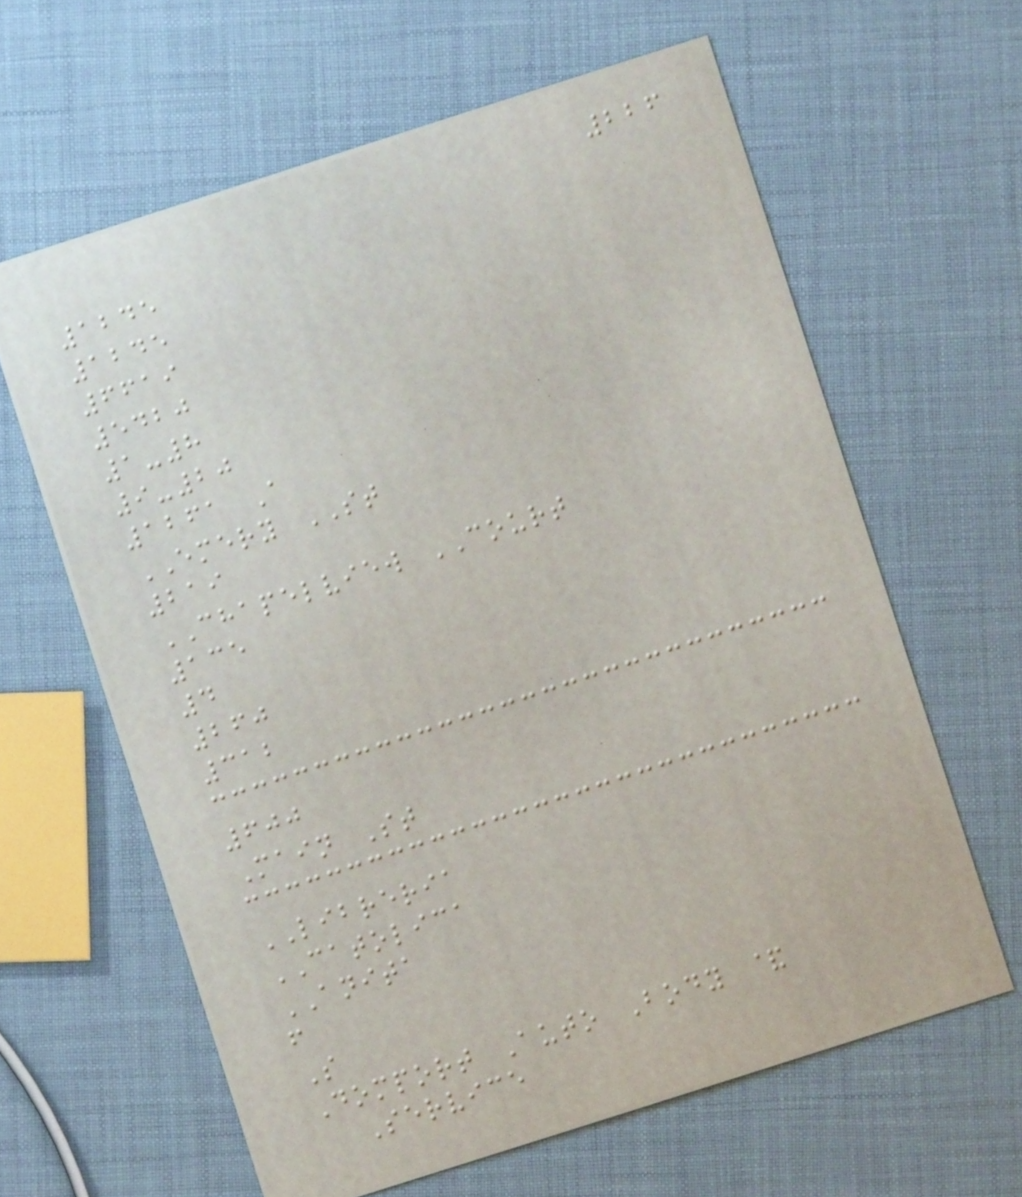226
1245
1245
6619
5420
1-8
9-20
1261 A
EMERY ST
219
CHAPELVIEW COURT
135
4
260
312
600
Main St
LIBRERIA
CATOLICA
ANITA
f
S
Domport Auto Body &
Service
